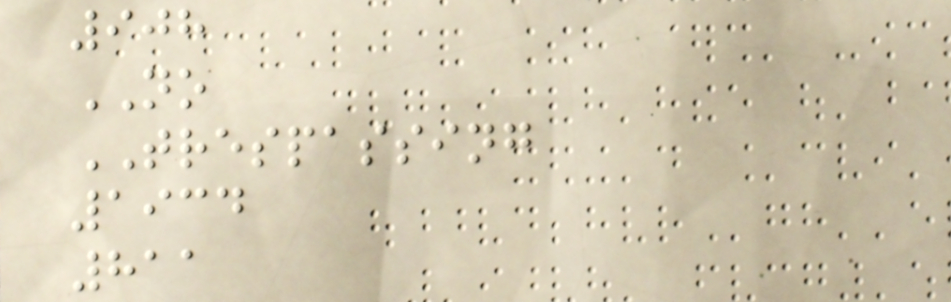908
NO
TRESPASSING
1934
811
